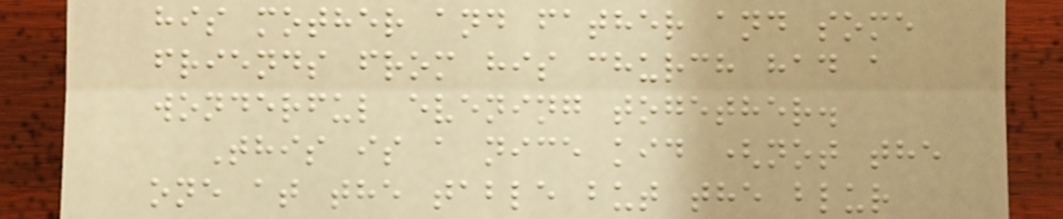his mother and father and some
friends from his church had a
wonderful evening together.
This is a nice kid (not the
one at the table but the blur
